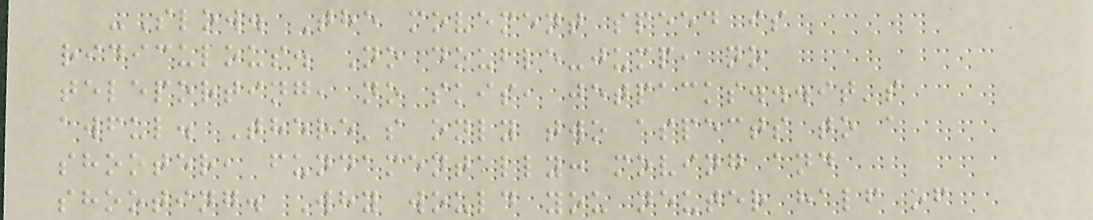-Slow. The movement speed is
ridiculous. No double-jump, no
teleporting, no skis, jetpacks...it's
awful. There's only two aspects to a
shooter, fundamentally: moving and
shooting. Why would you neuter half of
